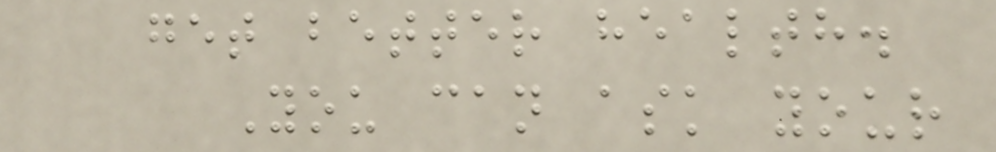get better health.
You can ask your
